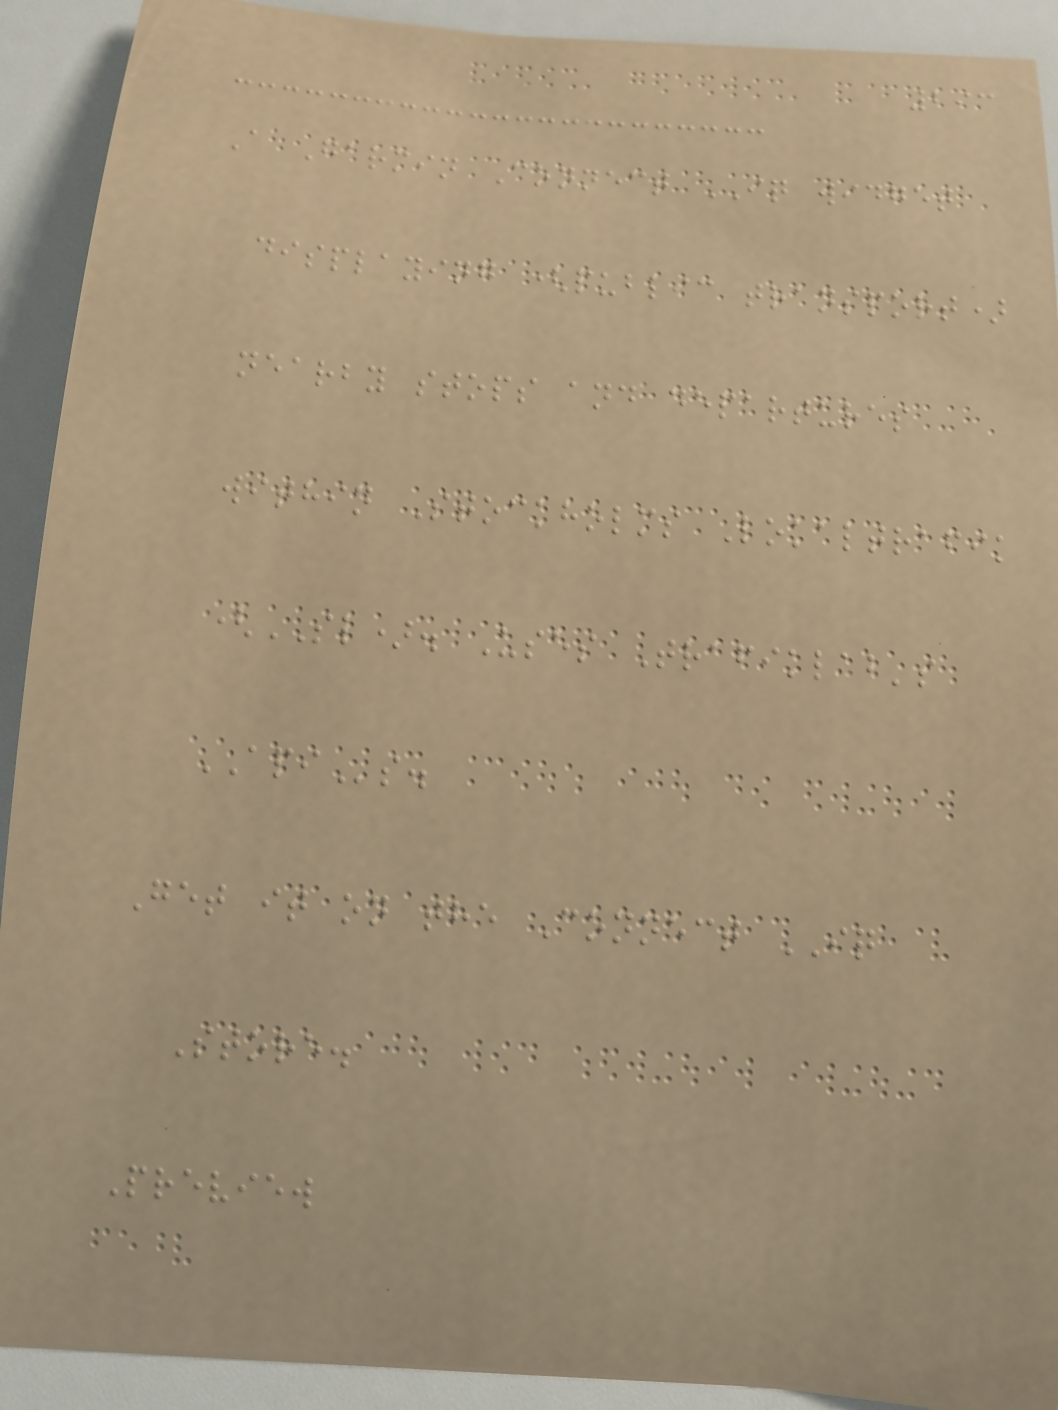293
A Garmin Connect IQ widget
displaying (public transport)
nearby stops and departures
within Stockholms Lokaltrafik
(SL). Uses Trafiklab's
APIs.
Get it on the Connect IQ
Store.
Preview
